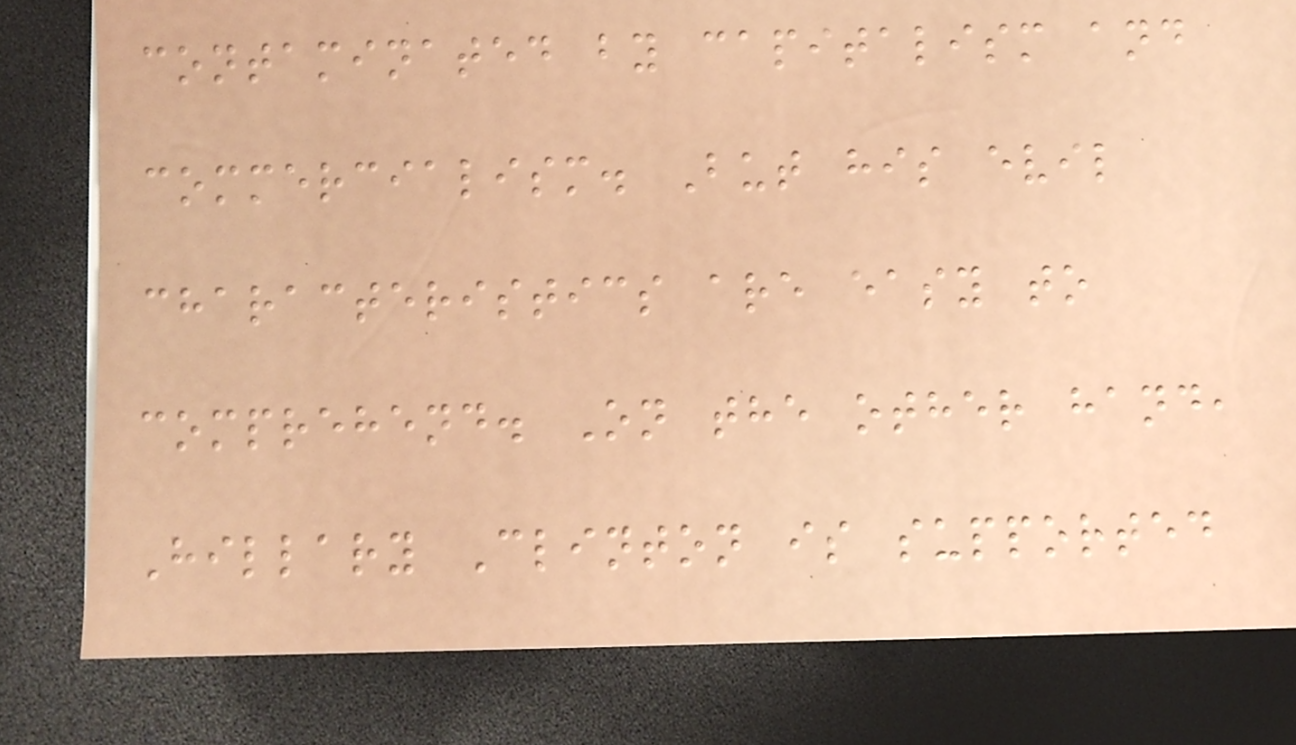contaminated by capitalism and
commercialism. But his evil
characteristics are easy to
comprehend. On the other hand,
Hillary Clinton is supported
